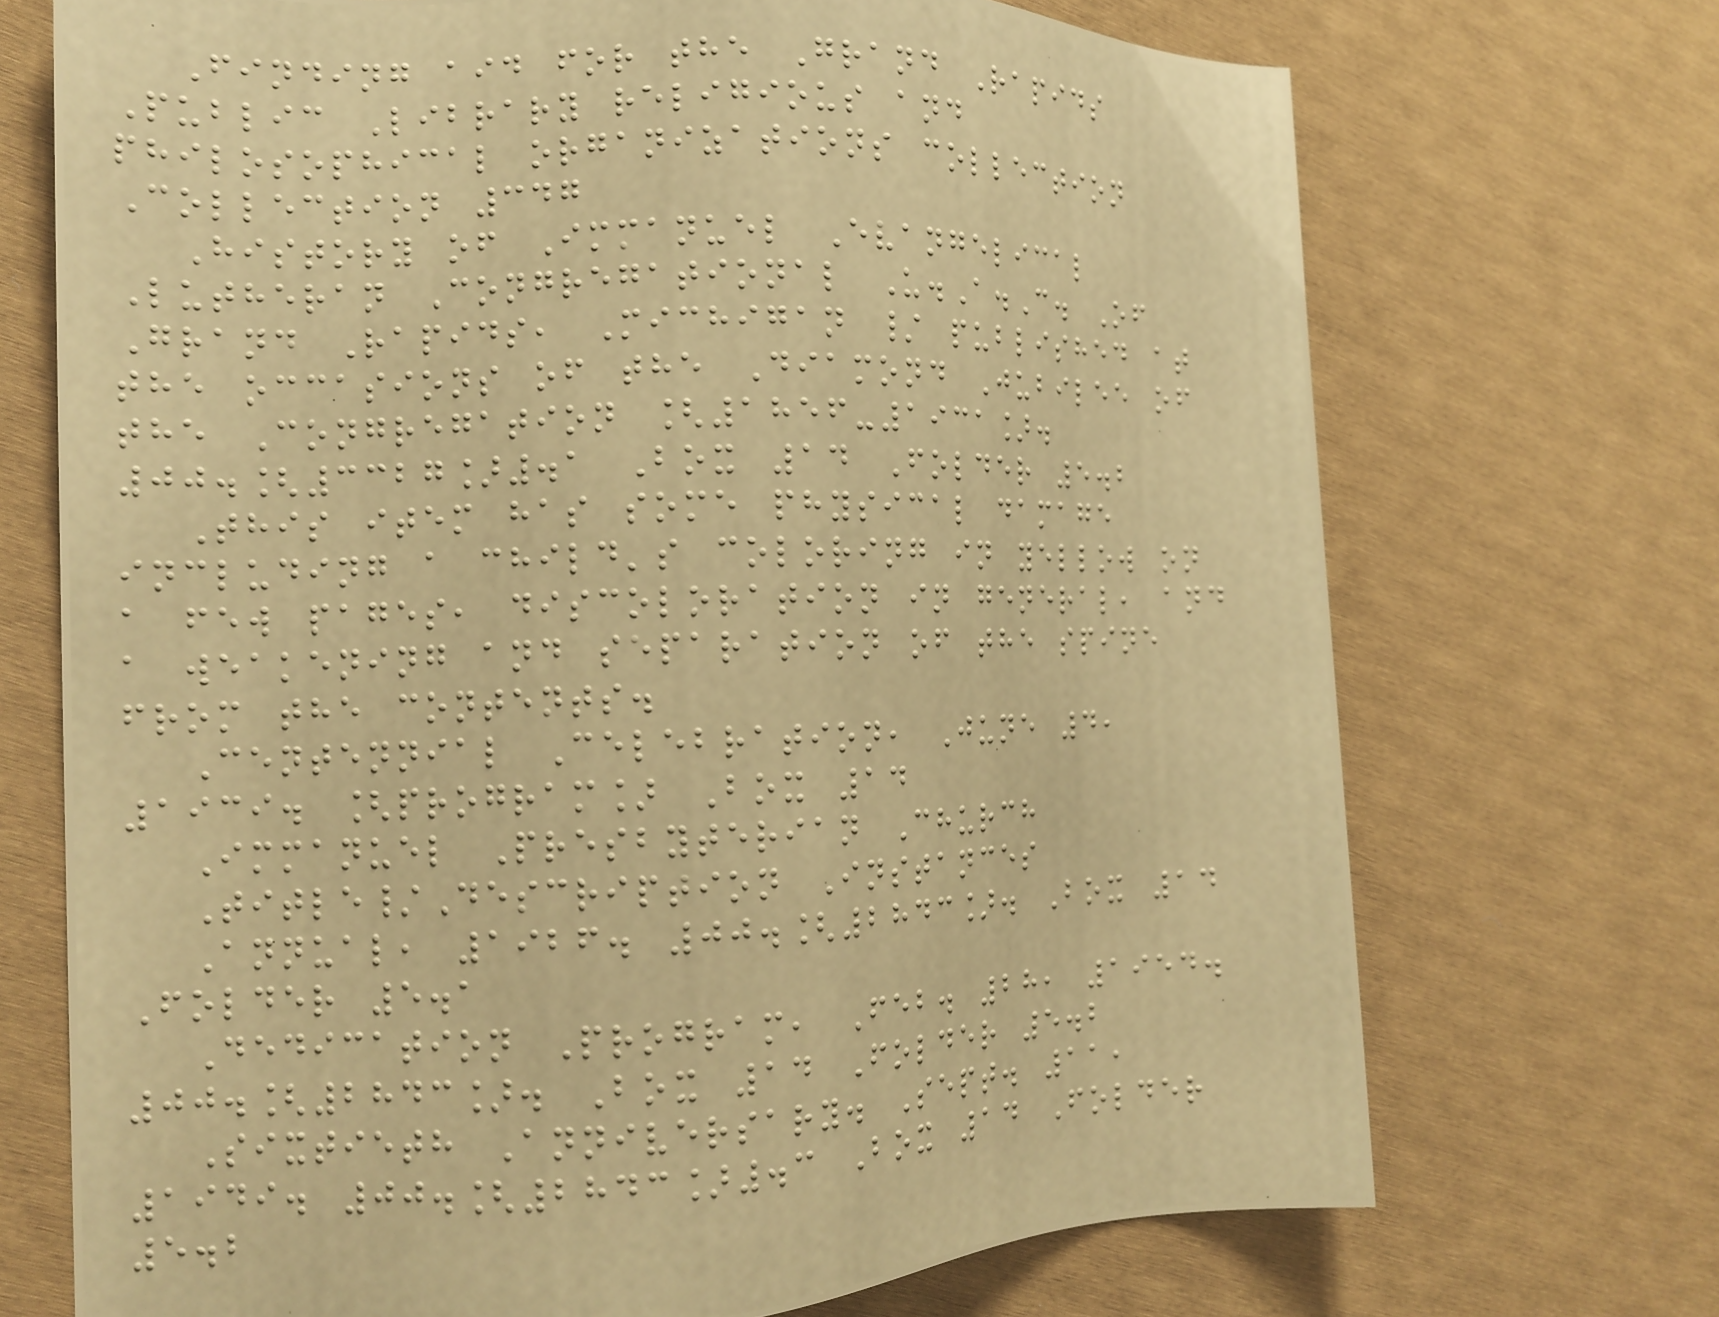Finding aid for the Grand Rapids
Public Library religious and
philosophical organizations collection
Collection 347
History of Immanuel Evangelical
Lutheran Congregational U.A.C. Of
Grand Rapids, Michigan / published at
the occasions of the Diamond Jubilee of
the Congregation [1856-1931].
00.[3327].1 Box 14 Folder 5.2
This item has some physical damage
including a child's coloring in yellow on
a few pages, discoloration in general, and
a weakening and separation of the spine
from the contents.
Centennial Celebration, June 4,
1939. [program] Box 14
Immanuel Presbyterian Church
Title/Description Instances
Annual, 1926. 00.[2843]. Box 14
Folder 5.1
Dedication Program, Feb. 28, 1954.
00.[2843]. Box 14 Folder 5.2
Sixtieth Anniversary. Sept. 11,
1949. 00.[2843].3 Box 14 Folder
5.2
